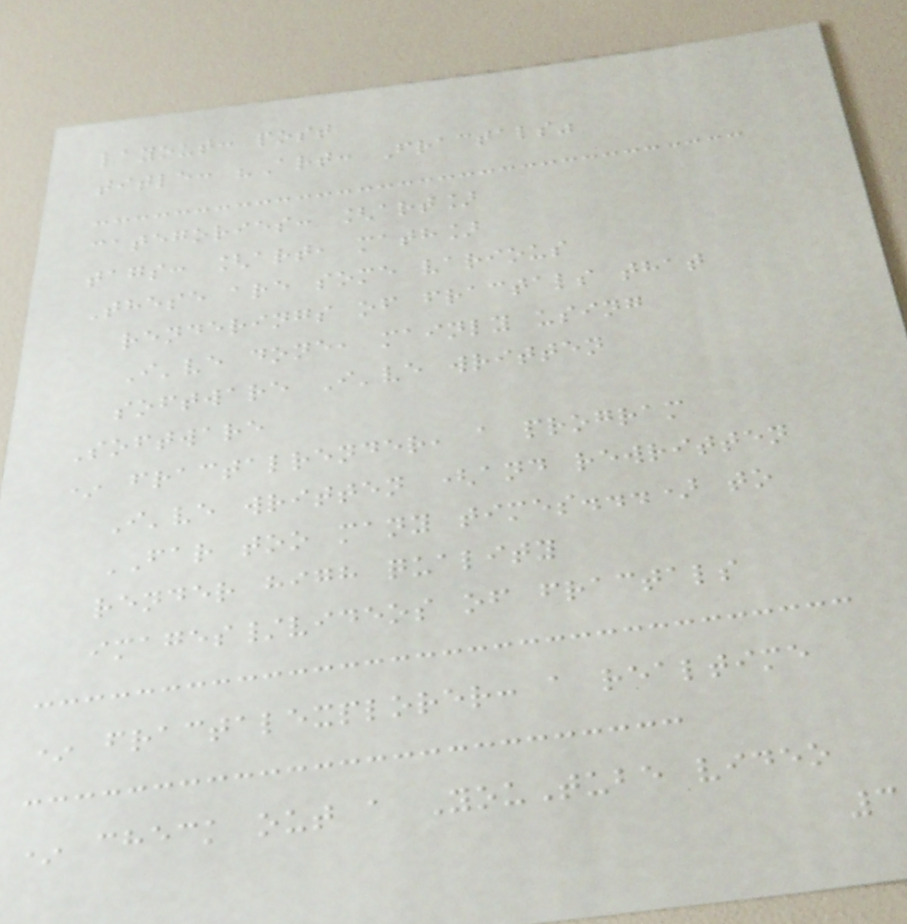layout: post
title: "Art: Fractals"
categories: [art]
tags: [art, math]
These are some various
renderings of fractals that
I've done, mainly using
software I've written
Software
* fractalrender, a program
I've written (and rewritten
FAR too many times...) to
render high quality
images/videos of fractals
* fractalexplorer: a realtime
* check out a YouTube video
3
